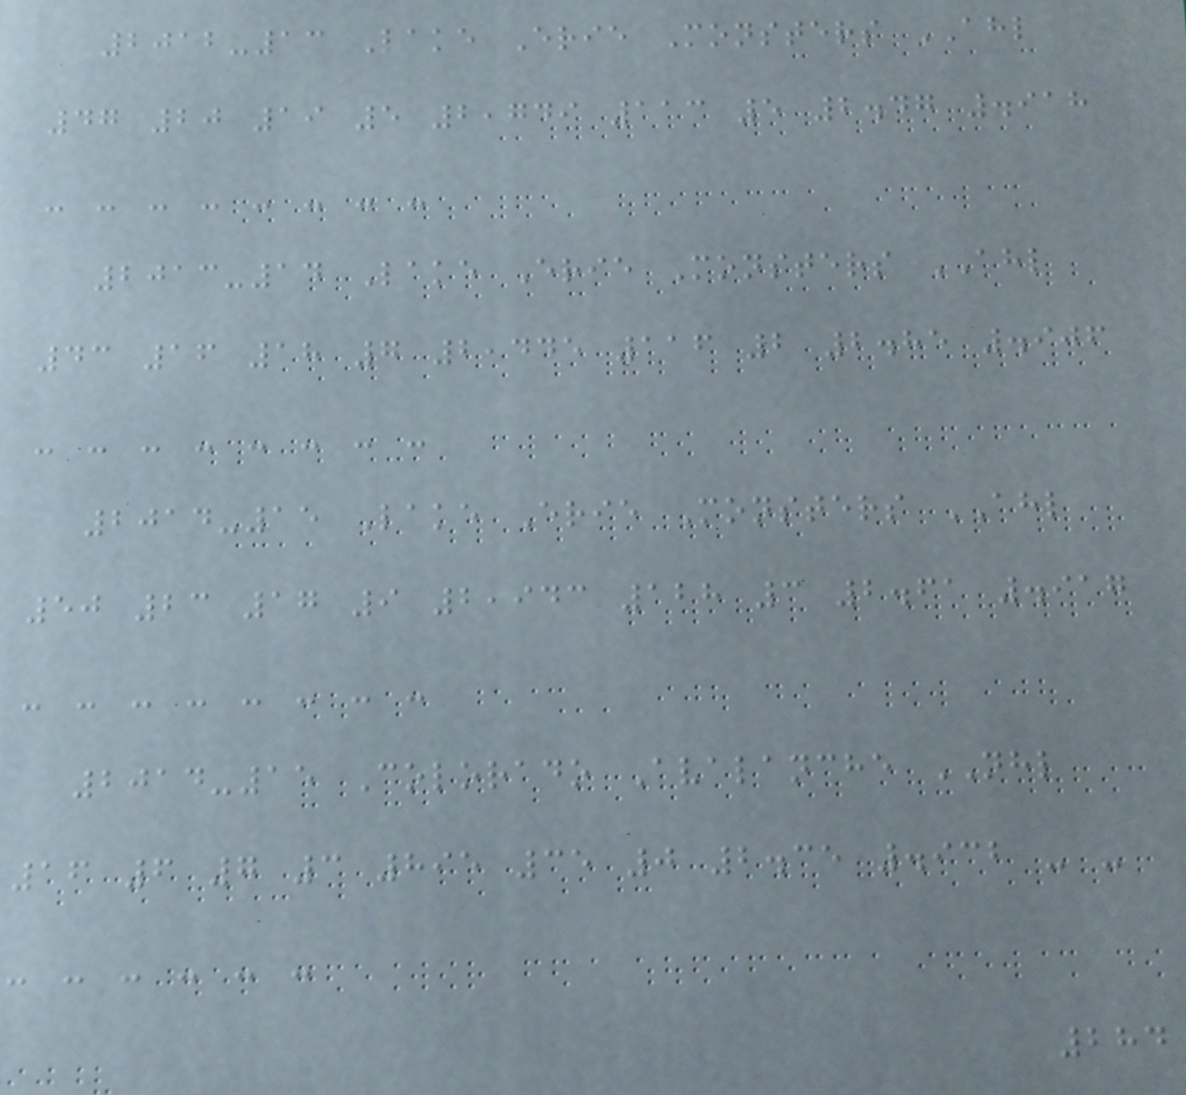2012-13 Lake Erie Monsters AHL
47 20 19 5 2,749 113 5 2.47 .918
- - - - - - - -
2013-14 Lake Erie Monsters AHL
43 16 18 7 2,445 116 2 2.85 .906
- - - - - - - -
2014-15 Lake Erie Monsters AHL
50 23 17 9 2,943 128 3 2.61 .917
- - - - - - - -
2014-15 Colorado Avalanche NHL
16 6 7 3 895 35 0 2.35 .932 - -
- - - - - -
284
